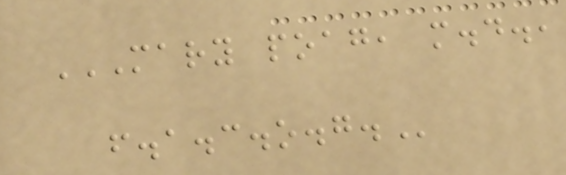MARY POAG, M.D.,
F.A.C.O.G.
